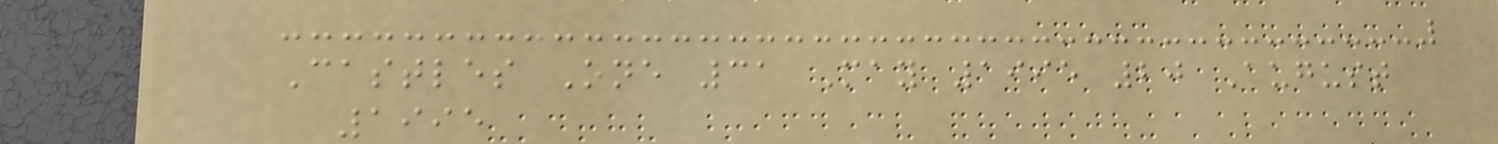Castles One 31 May 1995 20 August
1995
